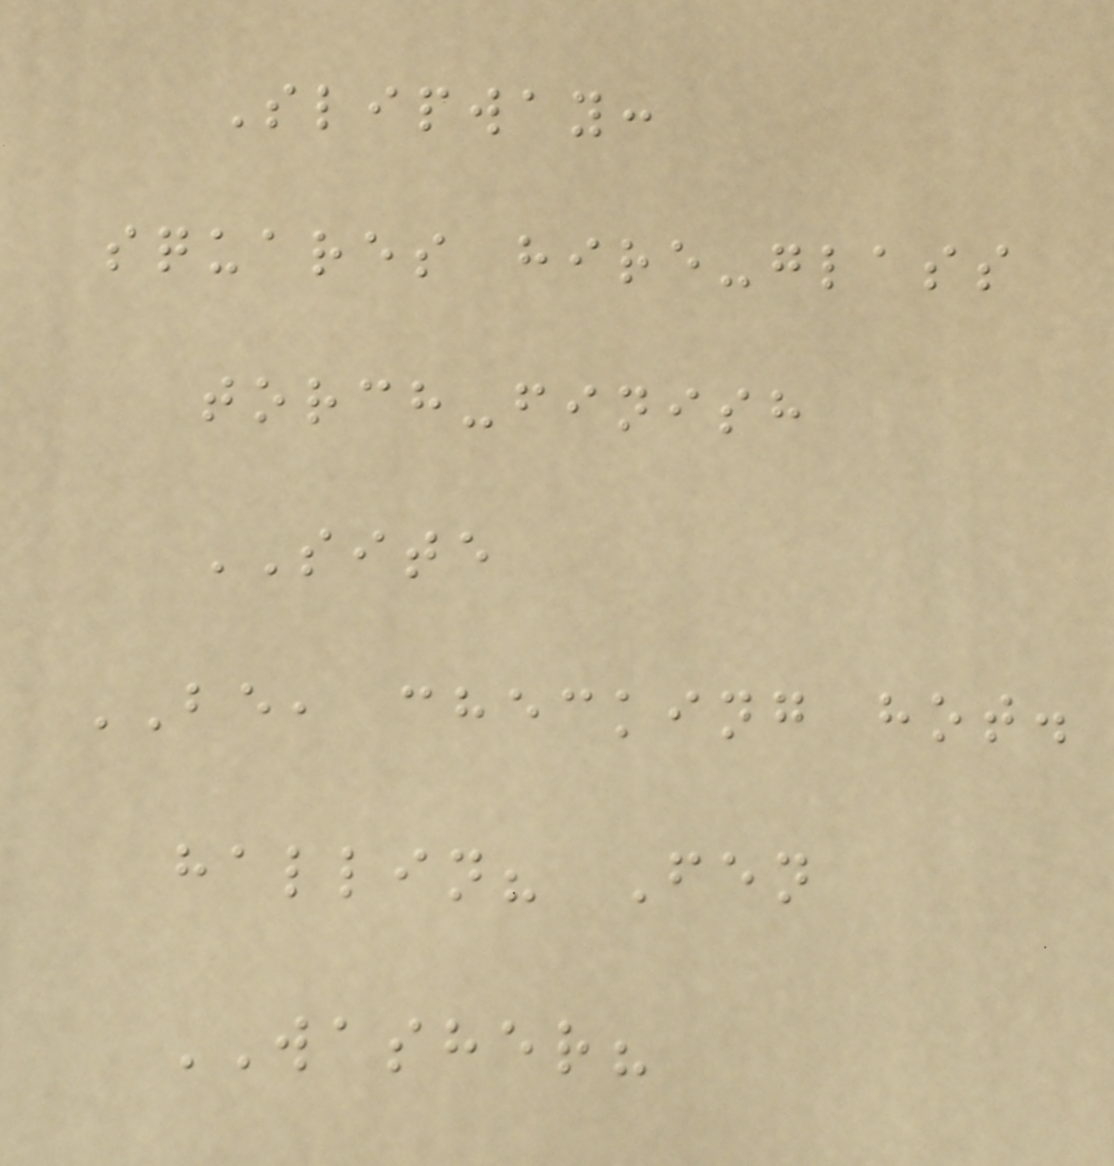Slipway:
squares hire-glass
torch-finish
SITE
BE, checking hot.
hallin? Fen
WASHER?
